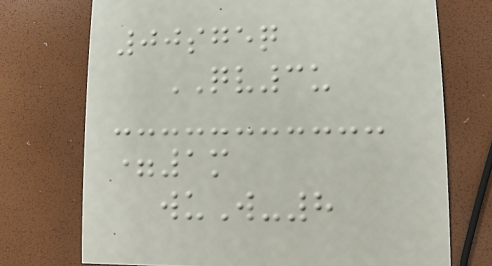00sgeq
QV3u
=1m
wuW-8
